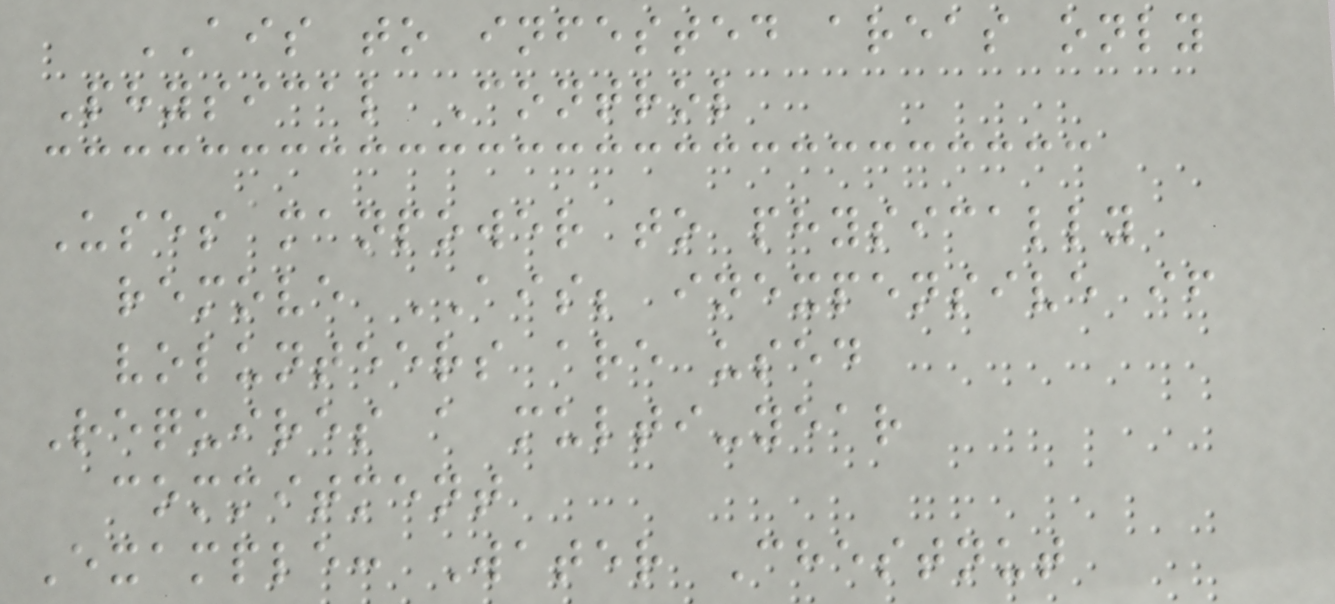AIS to infested areas only
Physical Control
Uses manpower to physically
remove AIS; inexpensive if
volunteers are used
Requires a multi-year
commitment
Example: Water Chestnut
